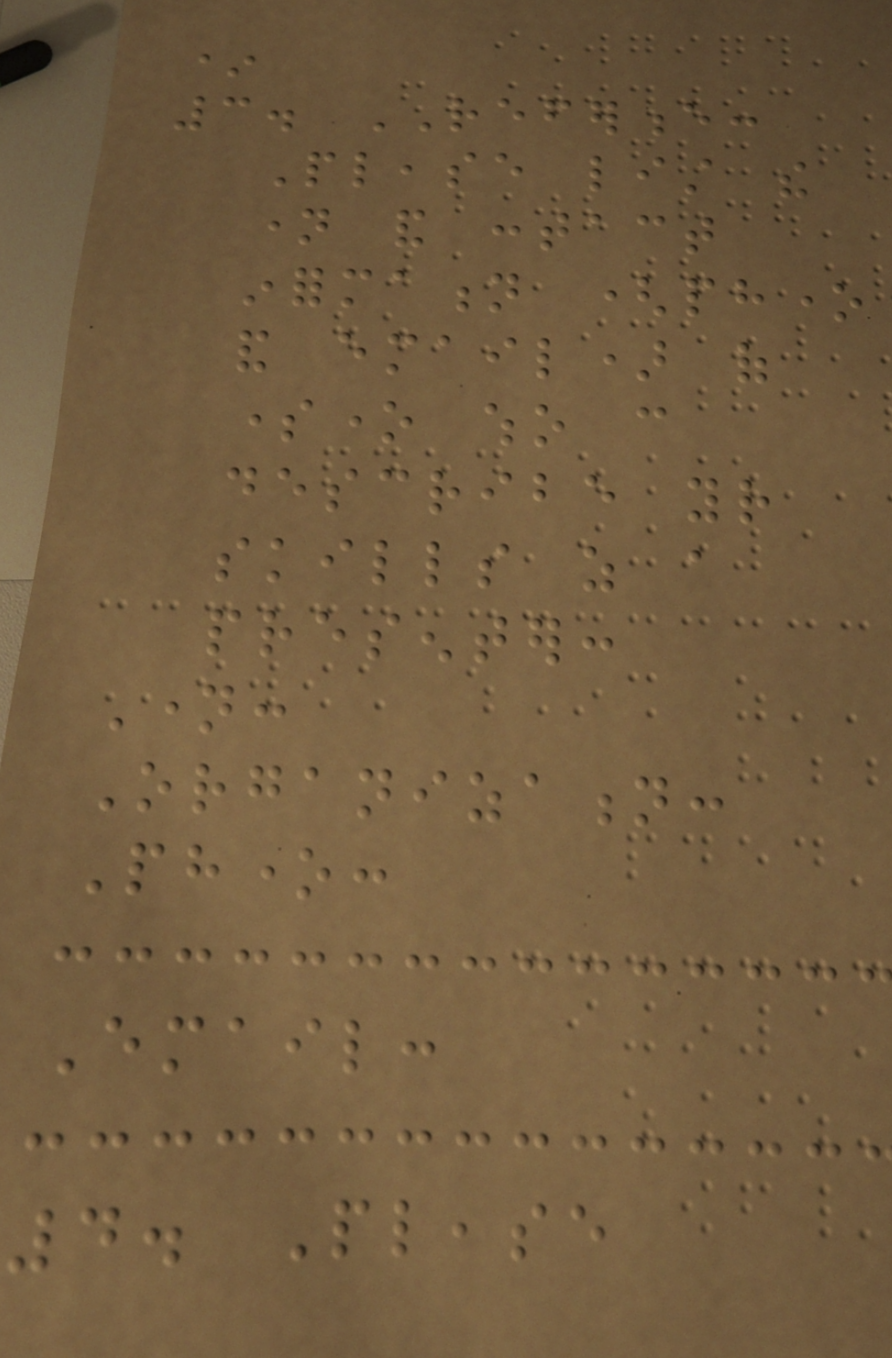*
3. REFERENCE:
Please list the
name and contact
information (phone
and email) of
someone who can
describe your
skills as a
presenter:
Name:
Organization:
Phone:
Email:
4. Please
